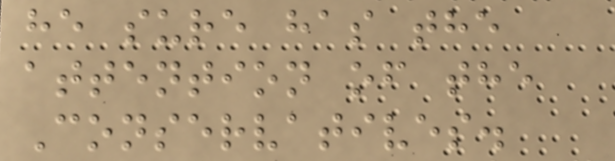he sure has the
attention of the
Conservatives.
